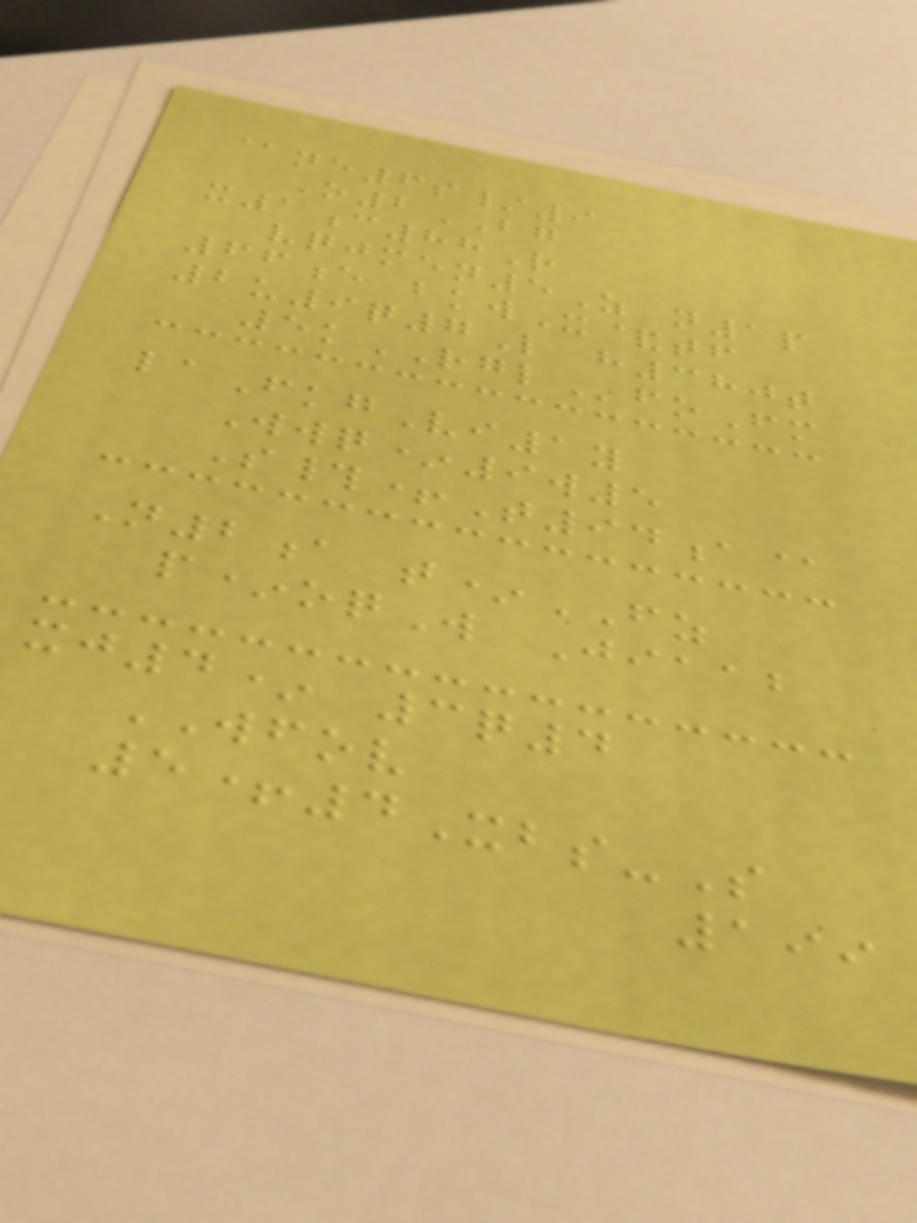@ne6s/9
O2BG
x1c88R
vqjmen5Z n1p
66e bkwX&tf
2u9q7L h380t
5kRGLfoFm
laFkgVi1y
Wwq*9w5
S#+T94a@
N2a t*FZ
p*oqW Jiaab
xj4* 3q4
WFOV
5+4Xbs-S
199
